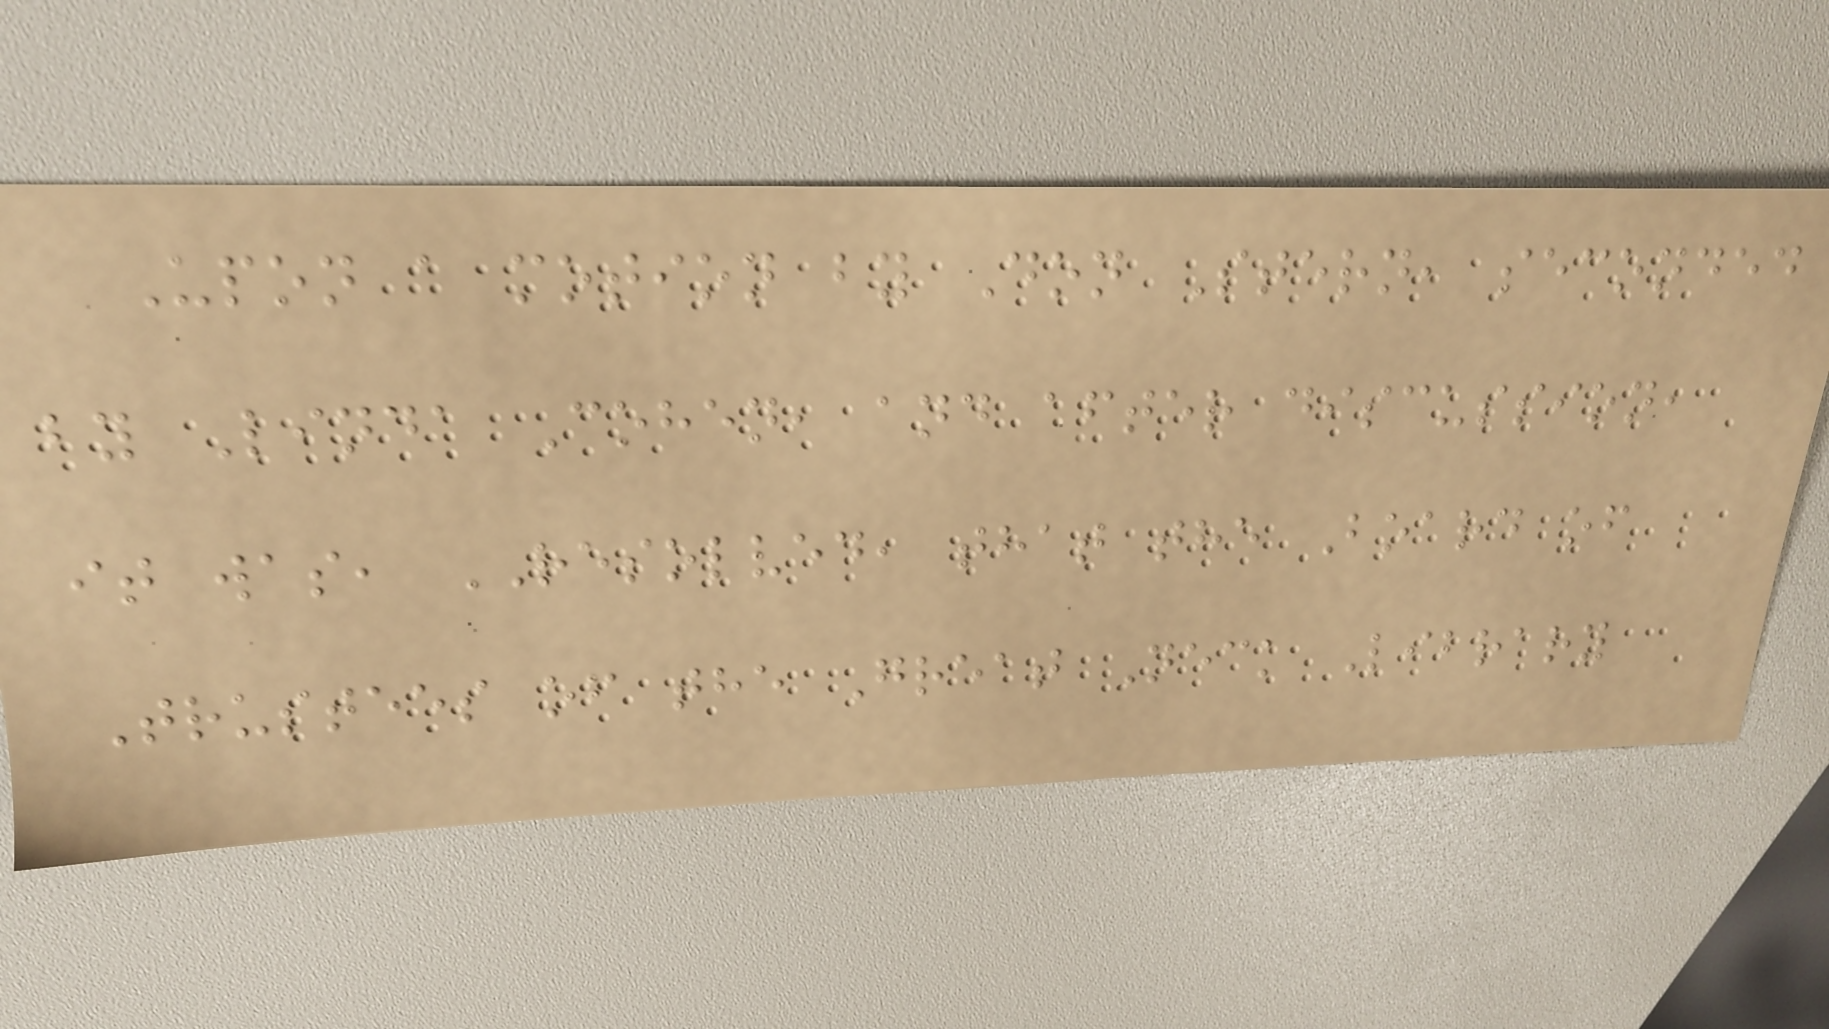Upon a motion by Don Stern, seconded
by Linda Cohen, and after discussion,
it was, RESOLVED, that the Board of
Trustees of the Great Neck Library
